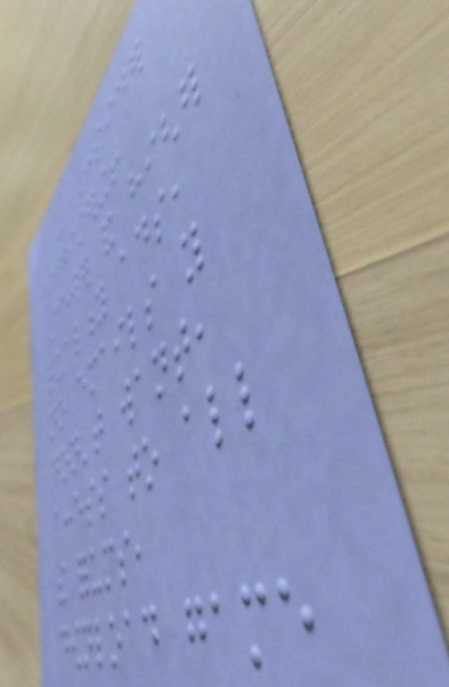- Consider
registering!
Fewer and higher
quality ads,
no emails you
don't want,
access to all
the forums,
download game
